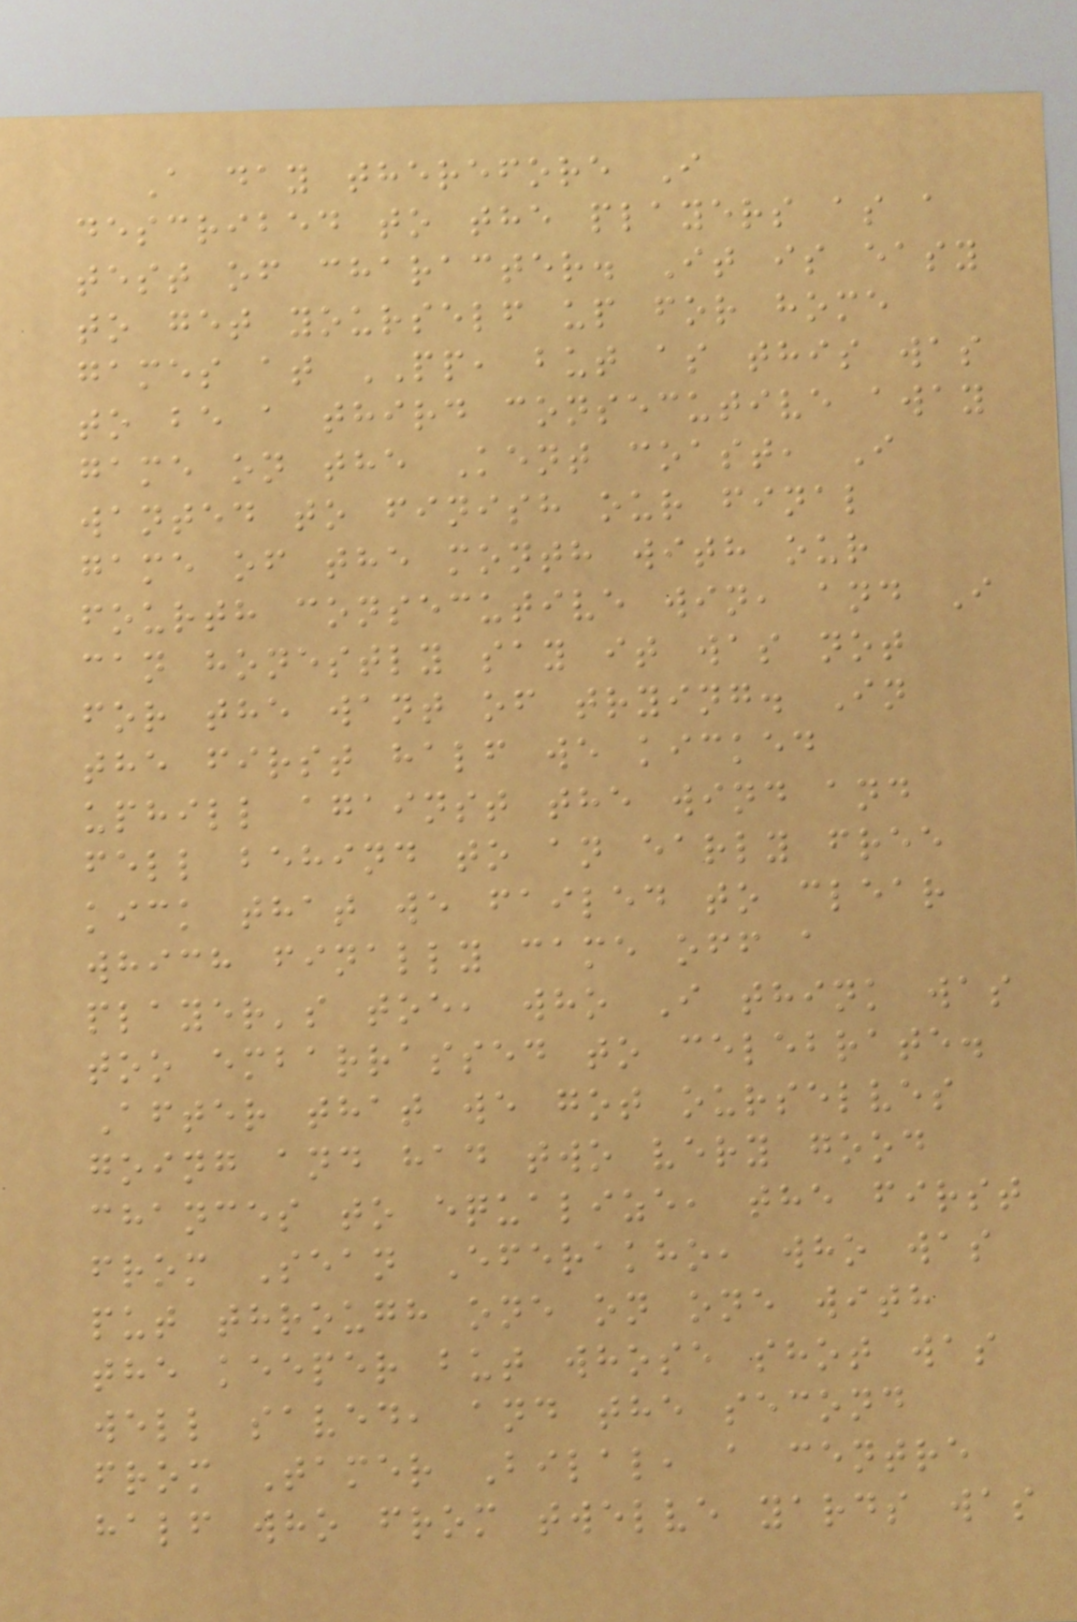A day therefore I
described to the players as a
test of character. It is easy
to get yourself up for home
games at PP, but as this was
to be a third consecutive away
game on the Kent coast, I
wanted to finish our final
game of the month with our
fourth consecutive win, and I
can honestly say it was not
for the want of trying. In
the first half we kicked
uphill against the wind and
fell behind to an early free
kick that we failed to clear
which finally came off a
player's toe, who I think was
too embarrassed to celebrate.
After that we got ourselves
going and had two very good
chances to equalize, the first
from Sean Eferakho, who was
put through one on one with
the keeper but whose shot was
well saved, and the second
from Tamer Bilal, a centre
half who from twelve yards was
